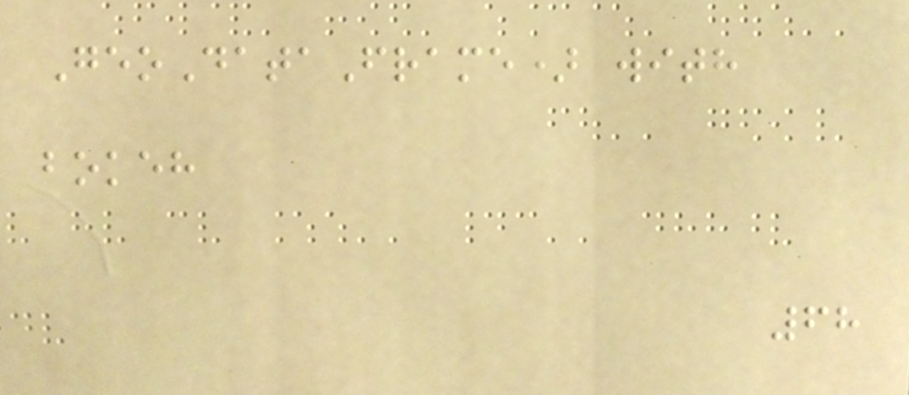GeoDataFrame) with
bokeh
68
